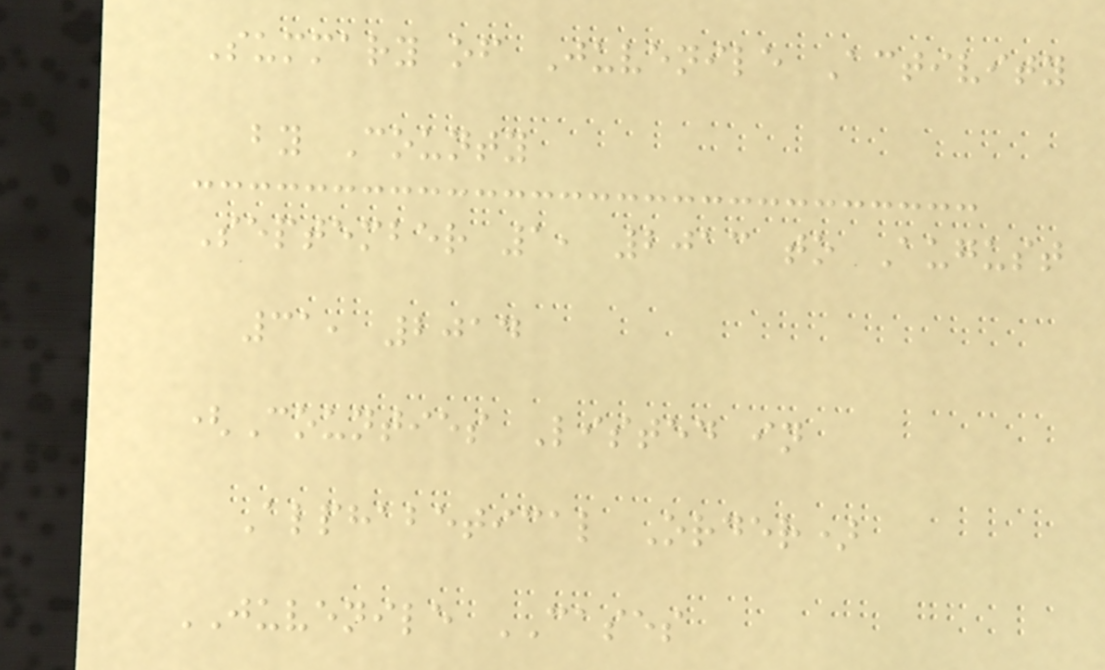Summary of Juvenile Activity
by County
September 1, 2013 to August
31, 2014
(Counties Listed in
Alphabetical Order)
JUVENILE CASES
